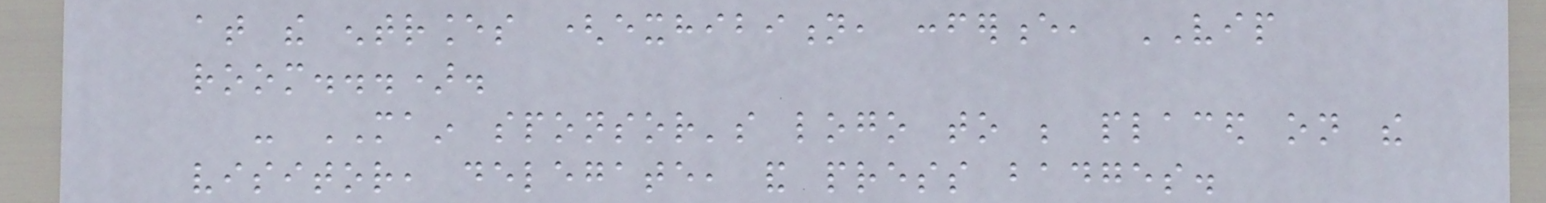at the entrances (exhibition, conference, VIP
room...).
- MAIN sponsor's logo to be placed on the
visitor, delegate, and press badges.
